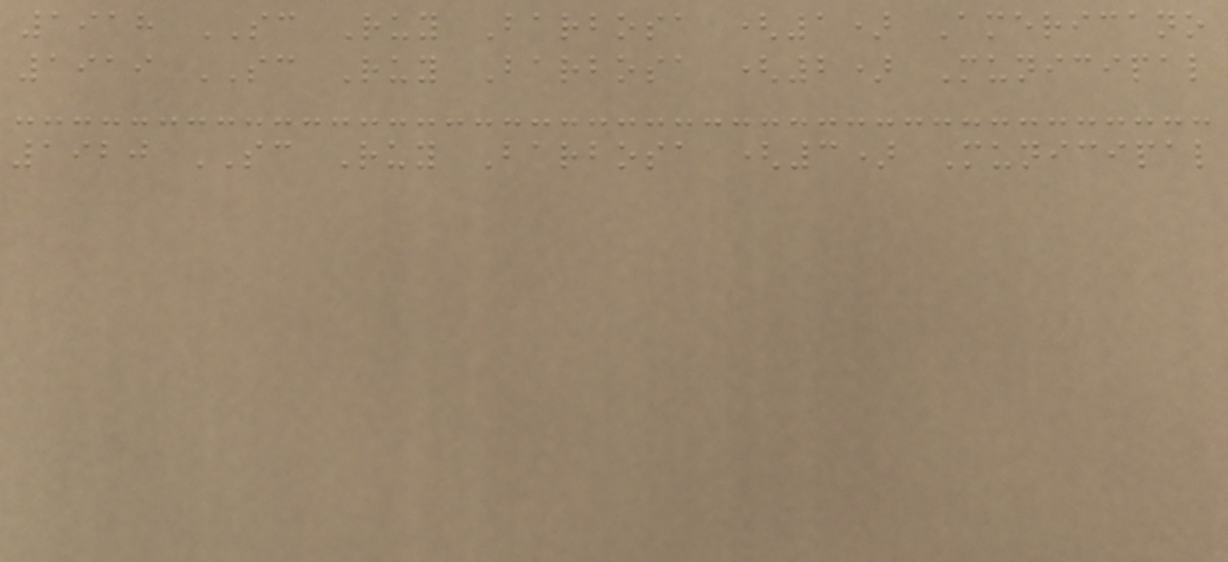1918 SC Ruy Barbosa (1) Americano
1919 SC Ruy Barbosa (2) Municipal
1920 SC Ruy Barbosa (3) Municipal
